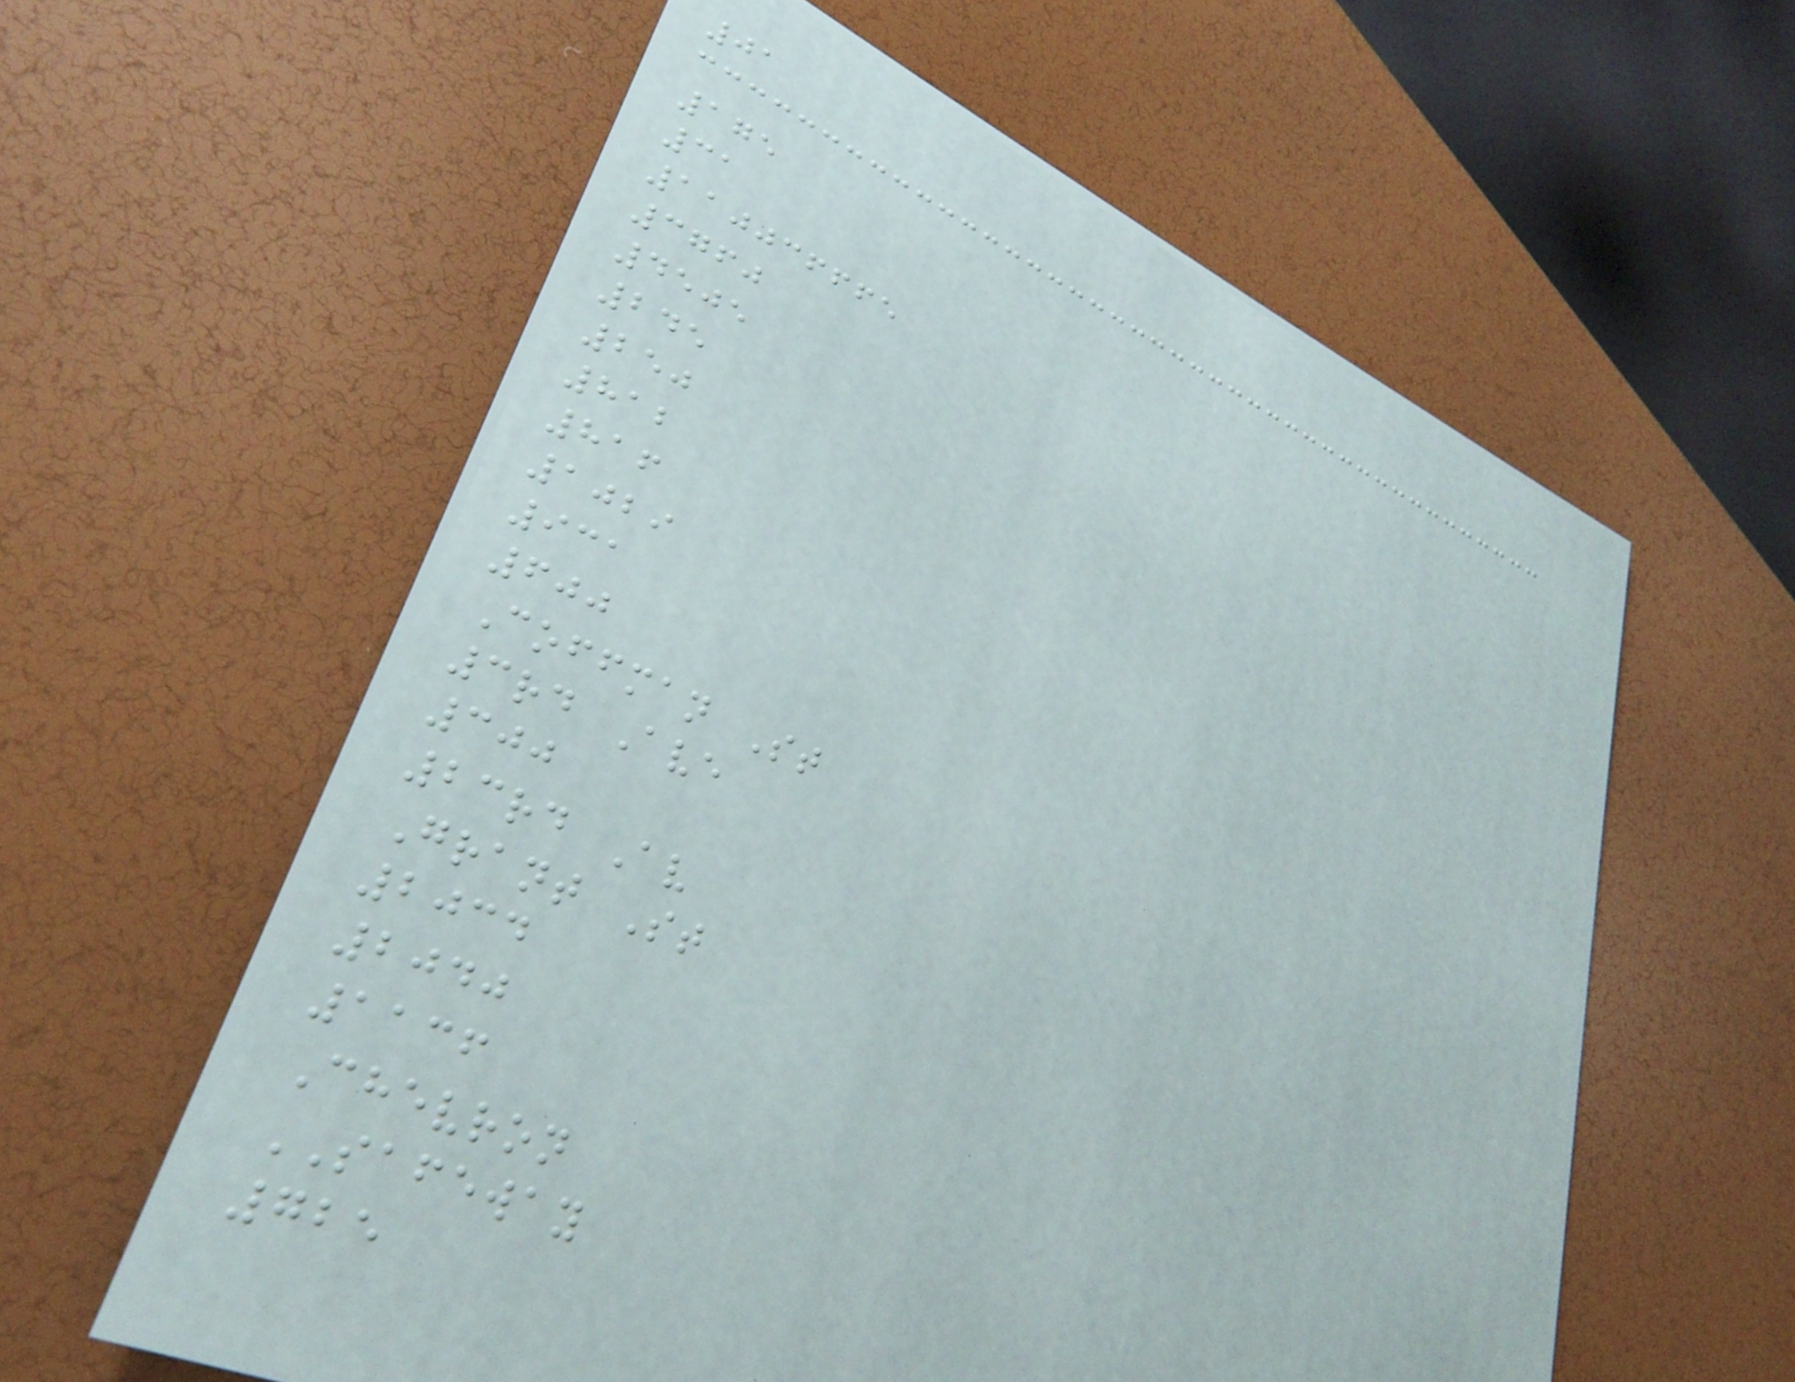01
175
31
110036665
3760
4505
245
250
812
816
1029
931
600
Coffman St
3rd Ave
300
23rd Av
Grant St
2034
2040
1136
Chevron
SAFEWAY
725
